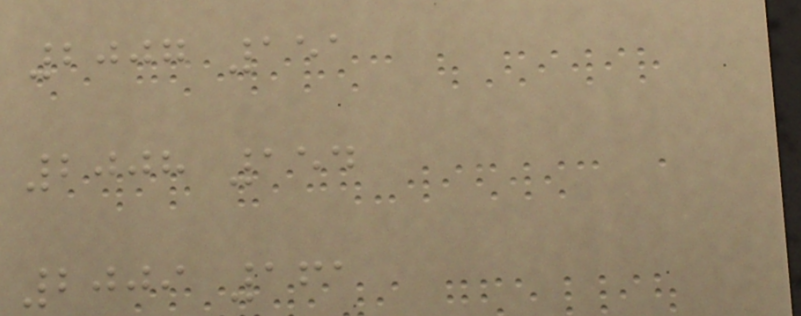2007 151
2008 154
2009 161
